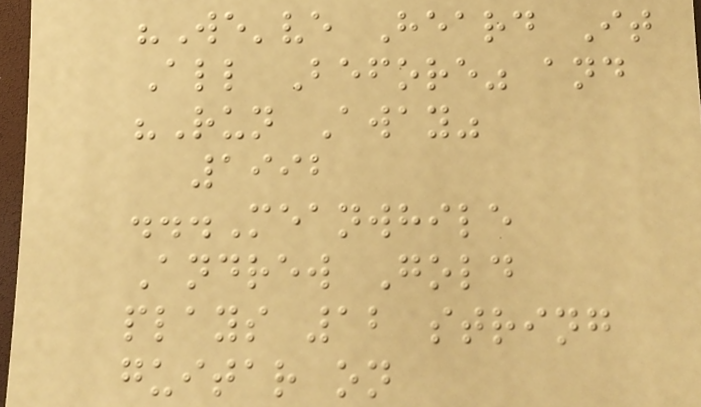"We've Heard It
All Before" and
"Run Away"
1992
...Meanwhile
Andrew Gold
plays 12 string
guitar on
